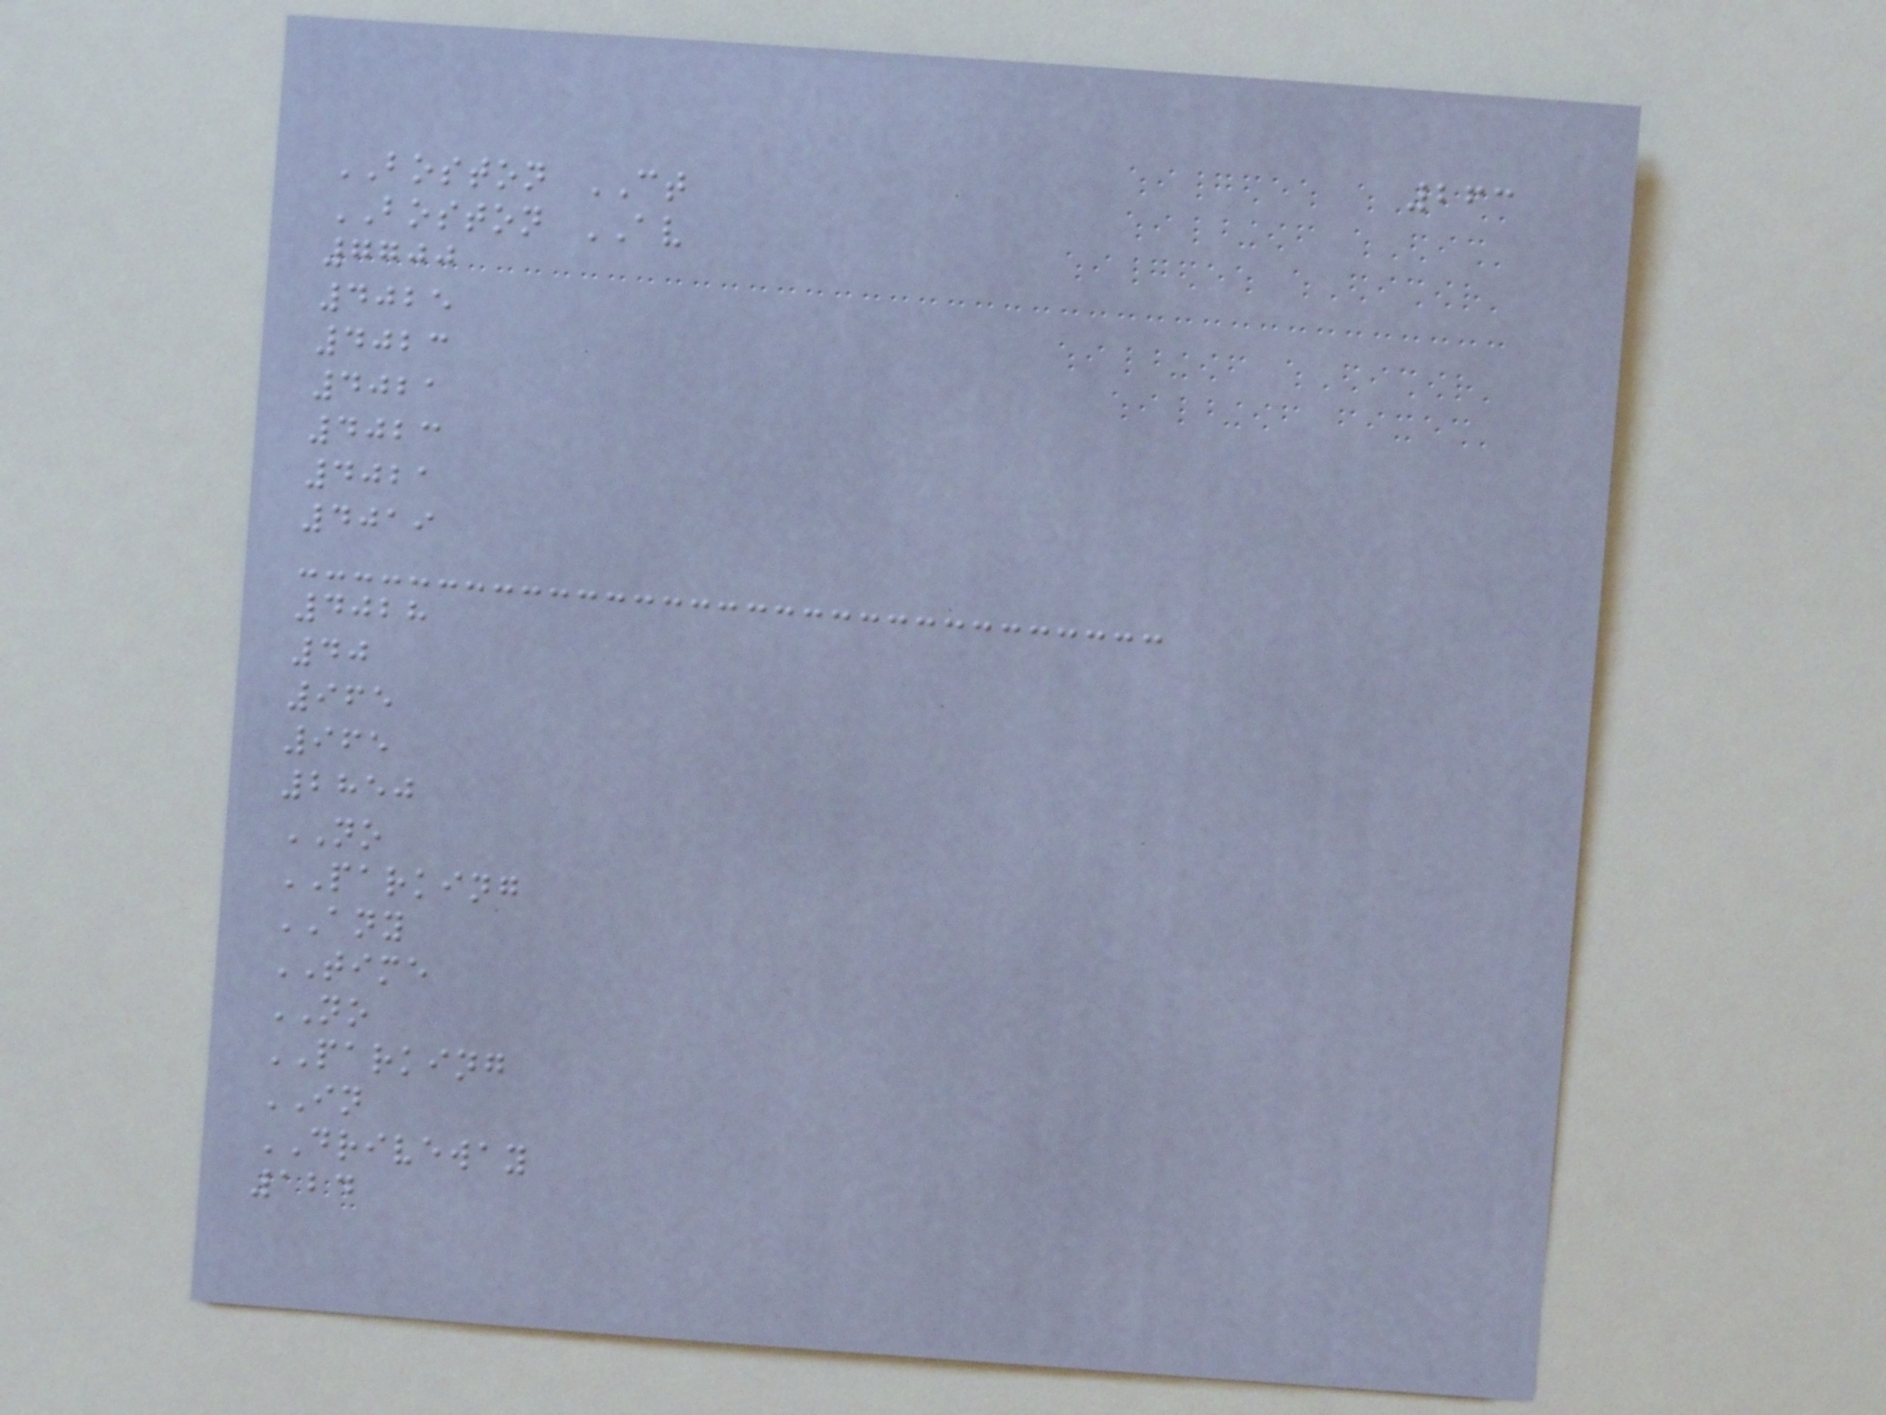263
BOSTON CT
BOSTON AV
7700
4025
4023
4021
4023
4021
4019
4028
40
965
965
2850
NO
PARKING
ANY
TIME
NO
PARKING
IN
DRIVEWAY
124
